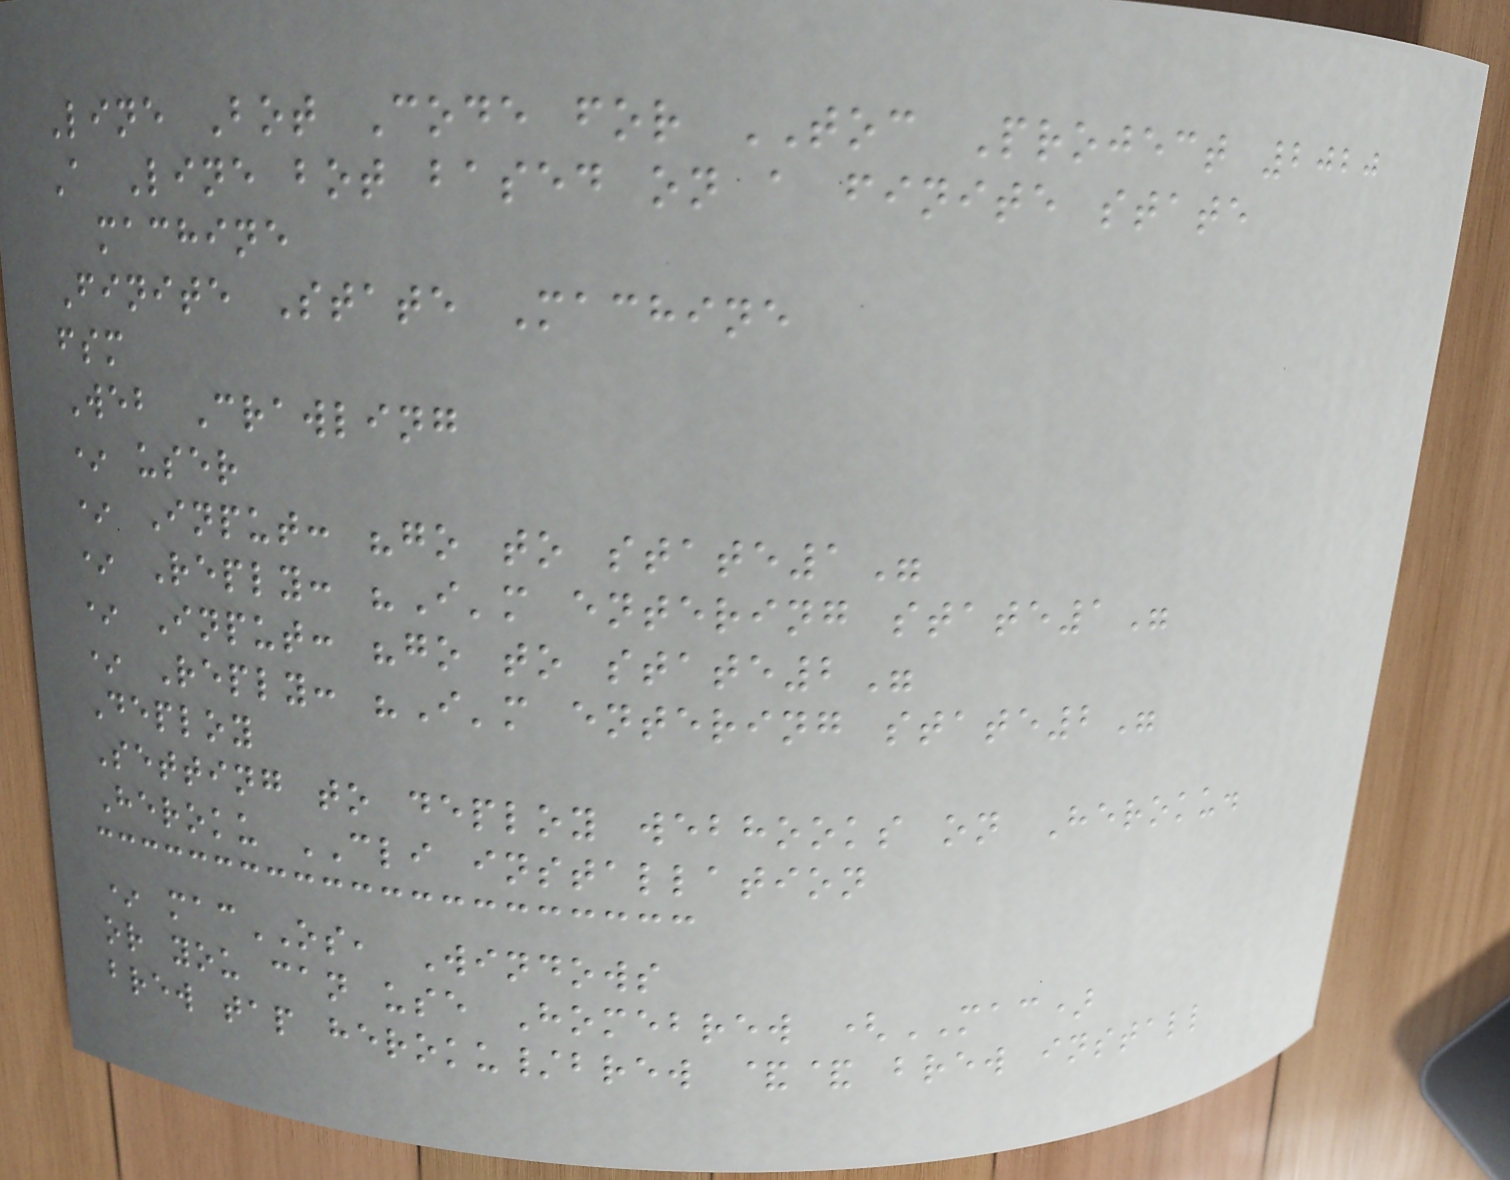Line Bot Code for TOC Project 2020
A Line bot based on a finite state
machine
Finite State Machine
fsm
Web Crawling
* user
* Input: "go to state1"
* Reply: "I'm entering state1"
* Input: "go to state2"
* Reply: "I'm entering state2"
Deploy
Setting to deploy webhooks on Heroku.
Heroku CLI installation
* macOS, Windows
or you can use Homebrew (MAC)
brew tap heroku/brew && brew install
